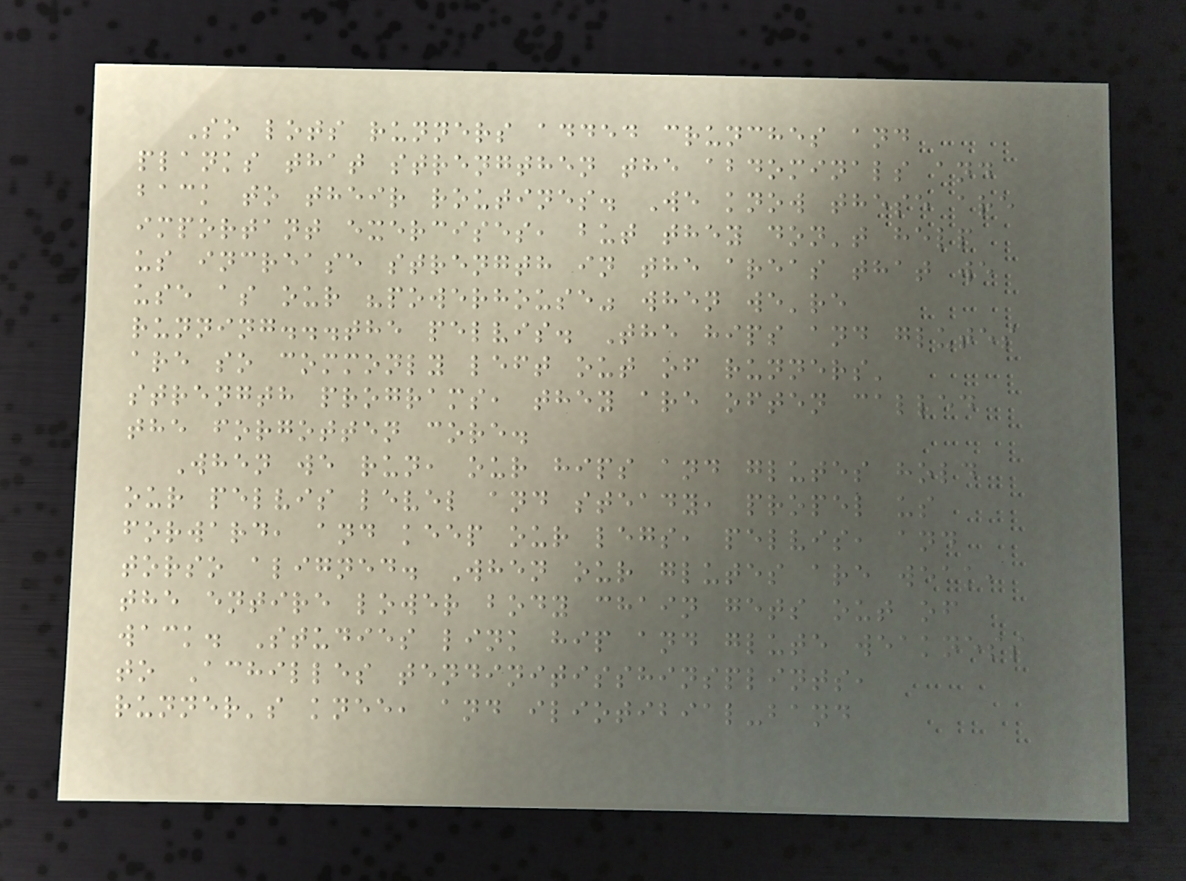So lots runners added crunches and
planks that strengthen the abdominals and
back to their routines. We know these are
important exercises, but they don't help
us increase strength in the areas that we
use as our "powerhouse" when we're
running...the pelvis. The hips and glutes
are so commonly left out of runners'
strength programs, they are often called
the forgotten core.
When we run, our hips and glutes hold
our pelvis level and steady, propel us
forward, and keep our legs, pelvis, and
torso aligned. When our glutes are weak,
the entire lower body chain gets out of
wack. Studies link hip and glute weakness
to Achilles tendinitisshinsplints,
runner's knee, and iliotibial-band
